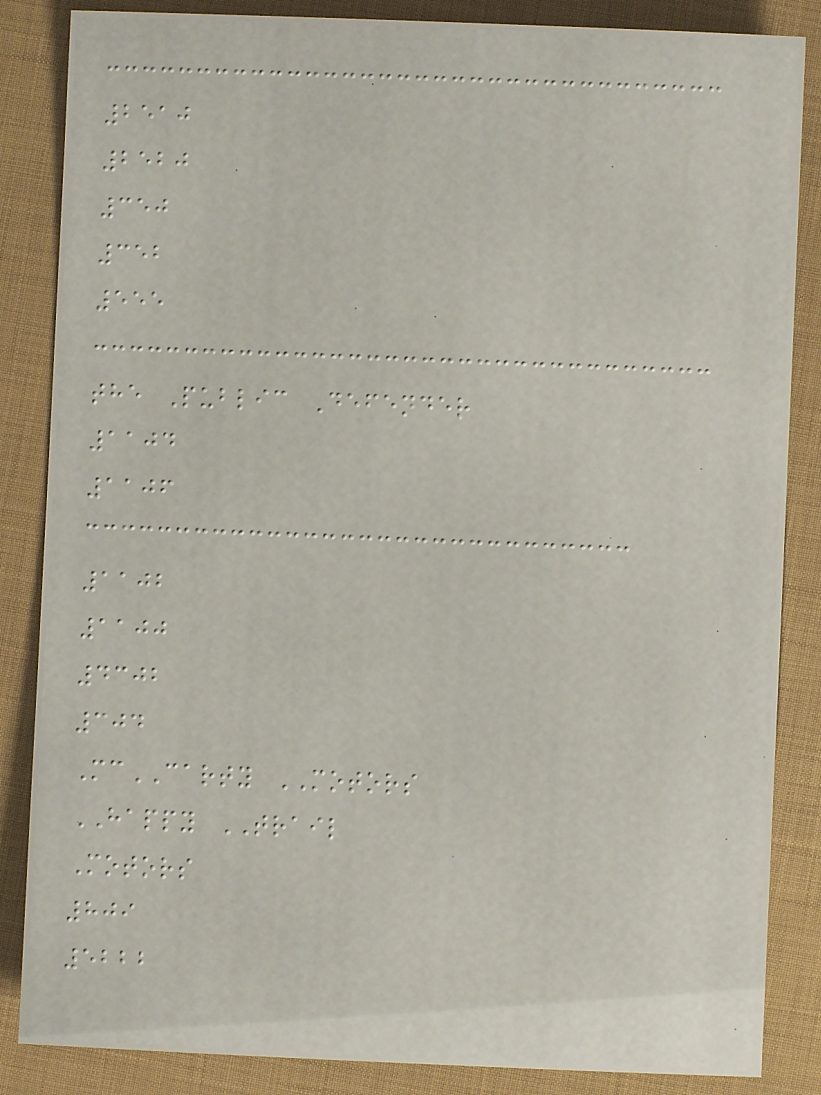2510
2520
350
352
555
the Public Defender
1104
1106
1102
1100
4302
304
McCARTY MOTORS
HAPPY TRAIL
Motors
809
5222
